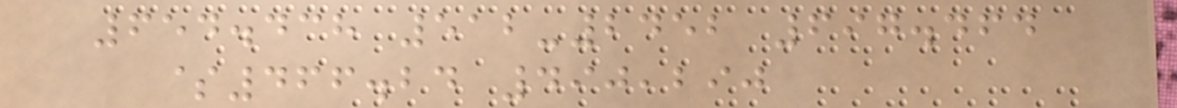654.438 512-2452 697.464
$466.24 490,290
